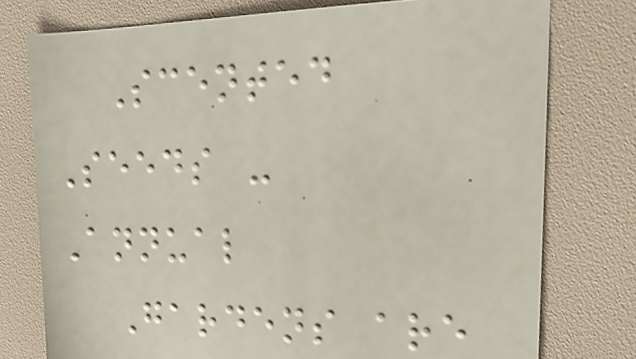Scented
Seeds -
Annual
Gardens are
